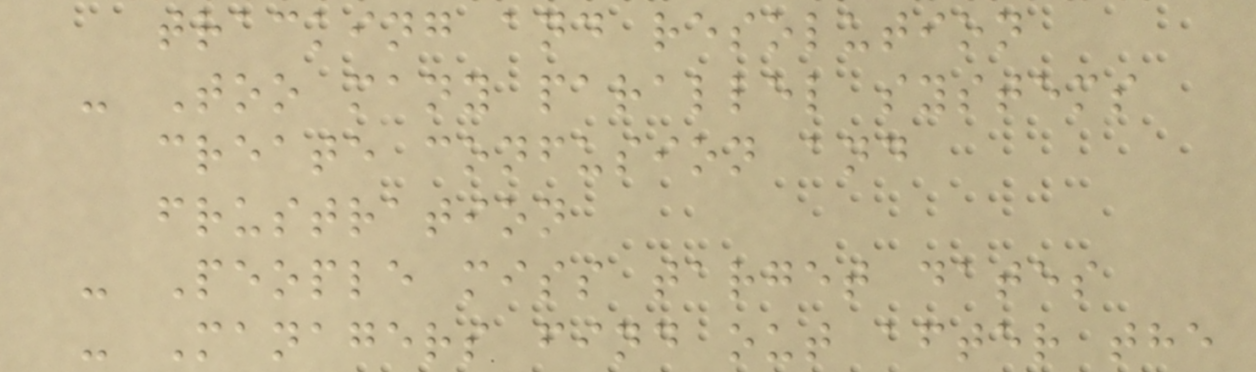tracking and resolution
- Too many parallel systems
create confusion and
frustration
- People miss target dates
- Managers find out after the
